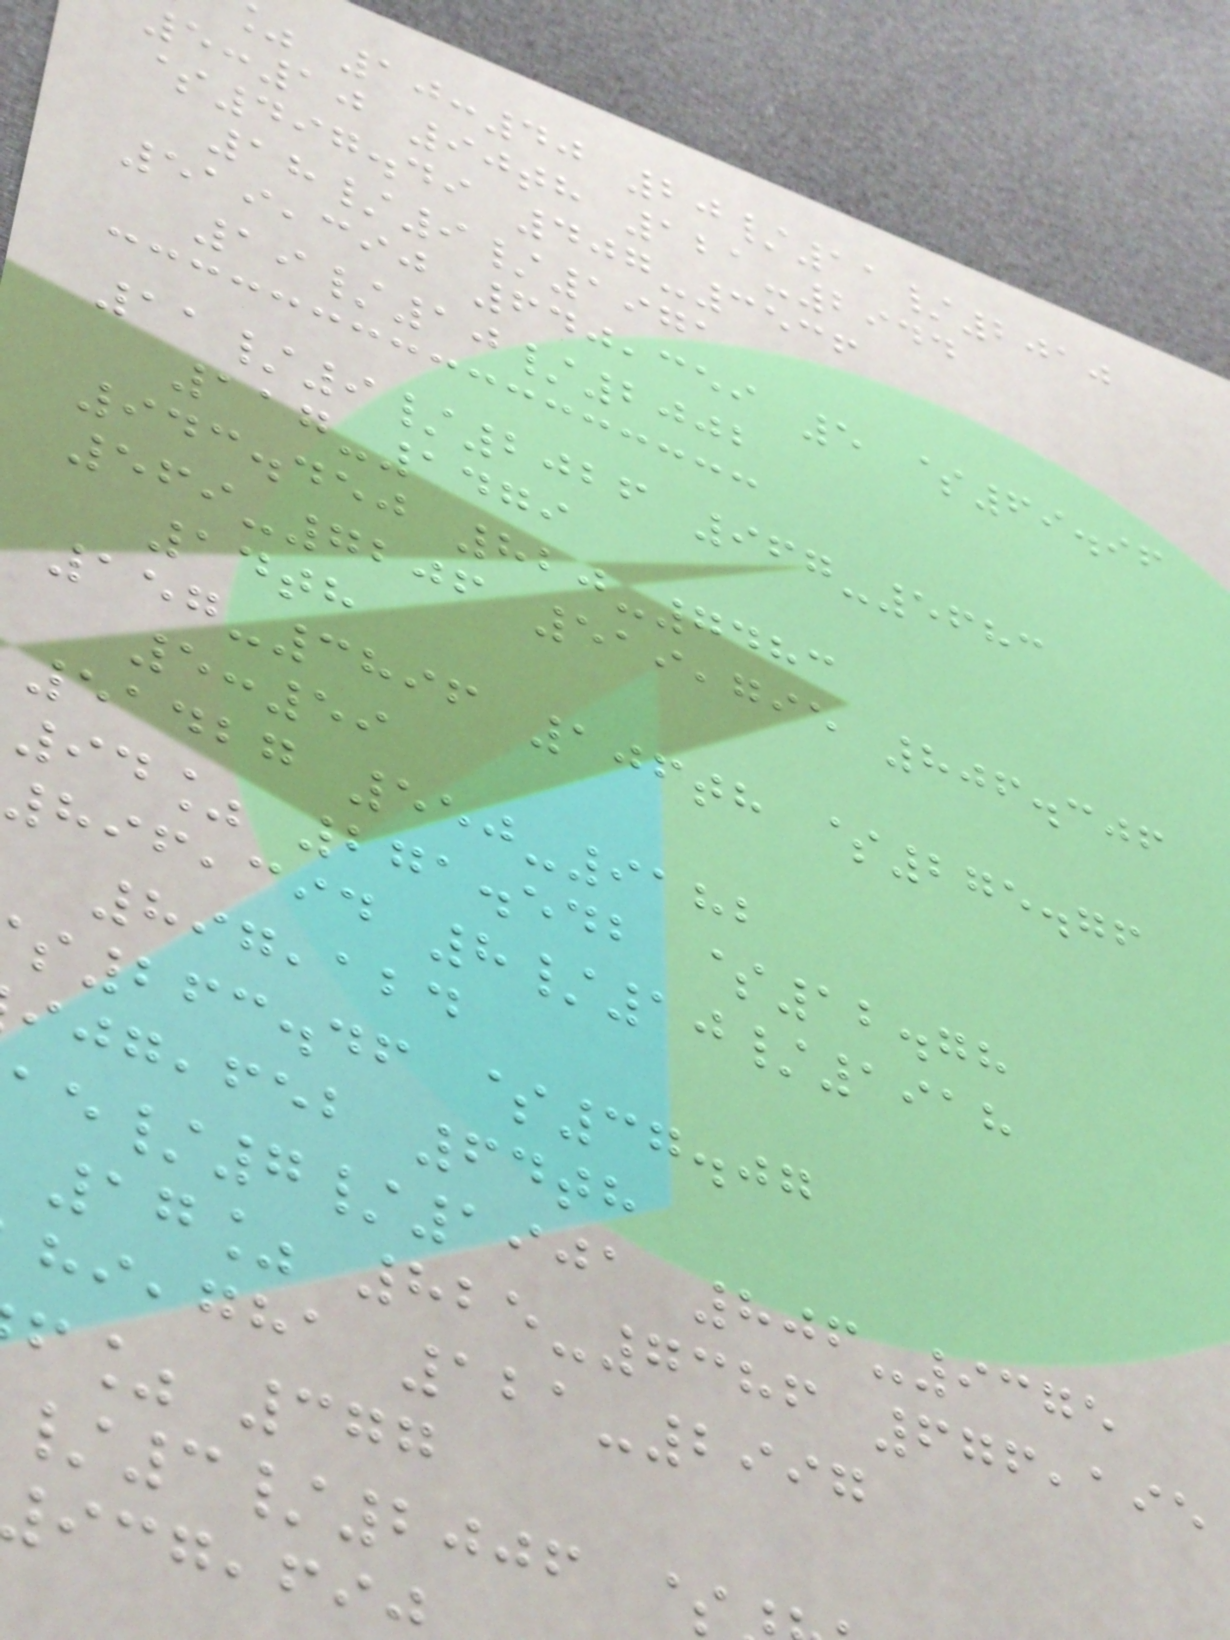10:40 20/11/2010
5:10 90th 121-2944
$497.49 407-3536
18/9/1971
519,390 640,359 5 $69.96
19/10/2002
11/9/2026 967-5683
117-1479
943.450 820-7483
569-7206 519,795 806.306
14th
157-3896 106th $275.76
5:59
51427 550-9182
94% 271.542 $12.78
896,394 8/10/1918
897,124
263.46 $37.07
,feb 64th
/7/1901 806-9375
17% 825-7386 676,195
,gha 121-2997
f% 377
/3/2006
